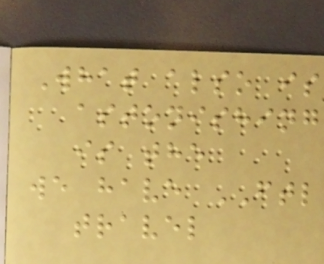What also is
astonishing
is the
we have FTL
travel
